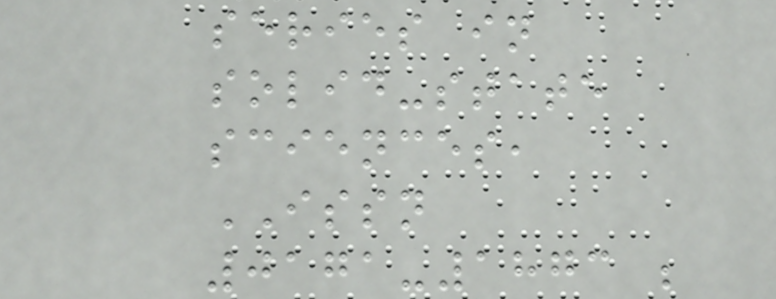series in
solid-state
sciences,
ISSN
0171-1873 ;
